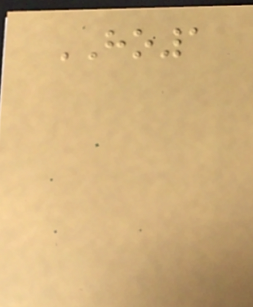HO1
